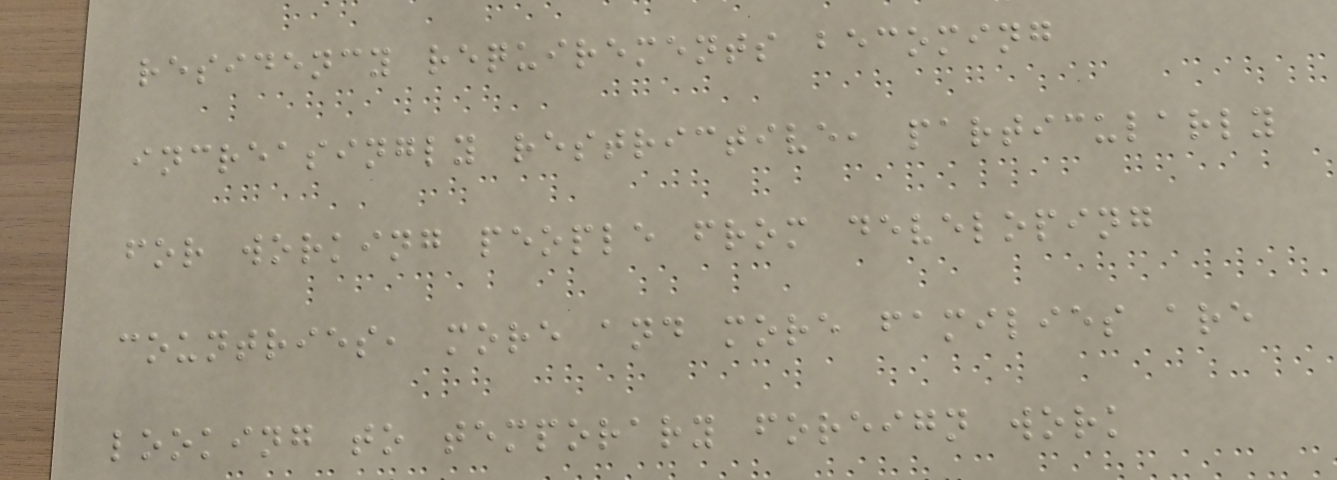residency requirements becoming
increasingly restrictive, particularly
for working people from developing
countries, more and more families are
looking to temporary foreign work
